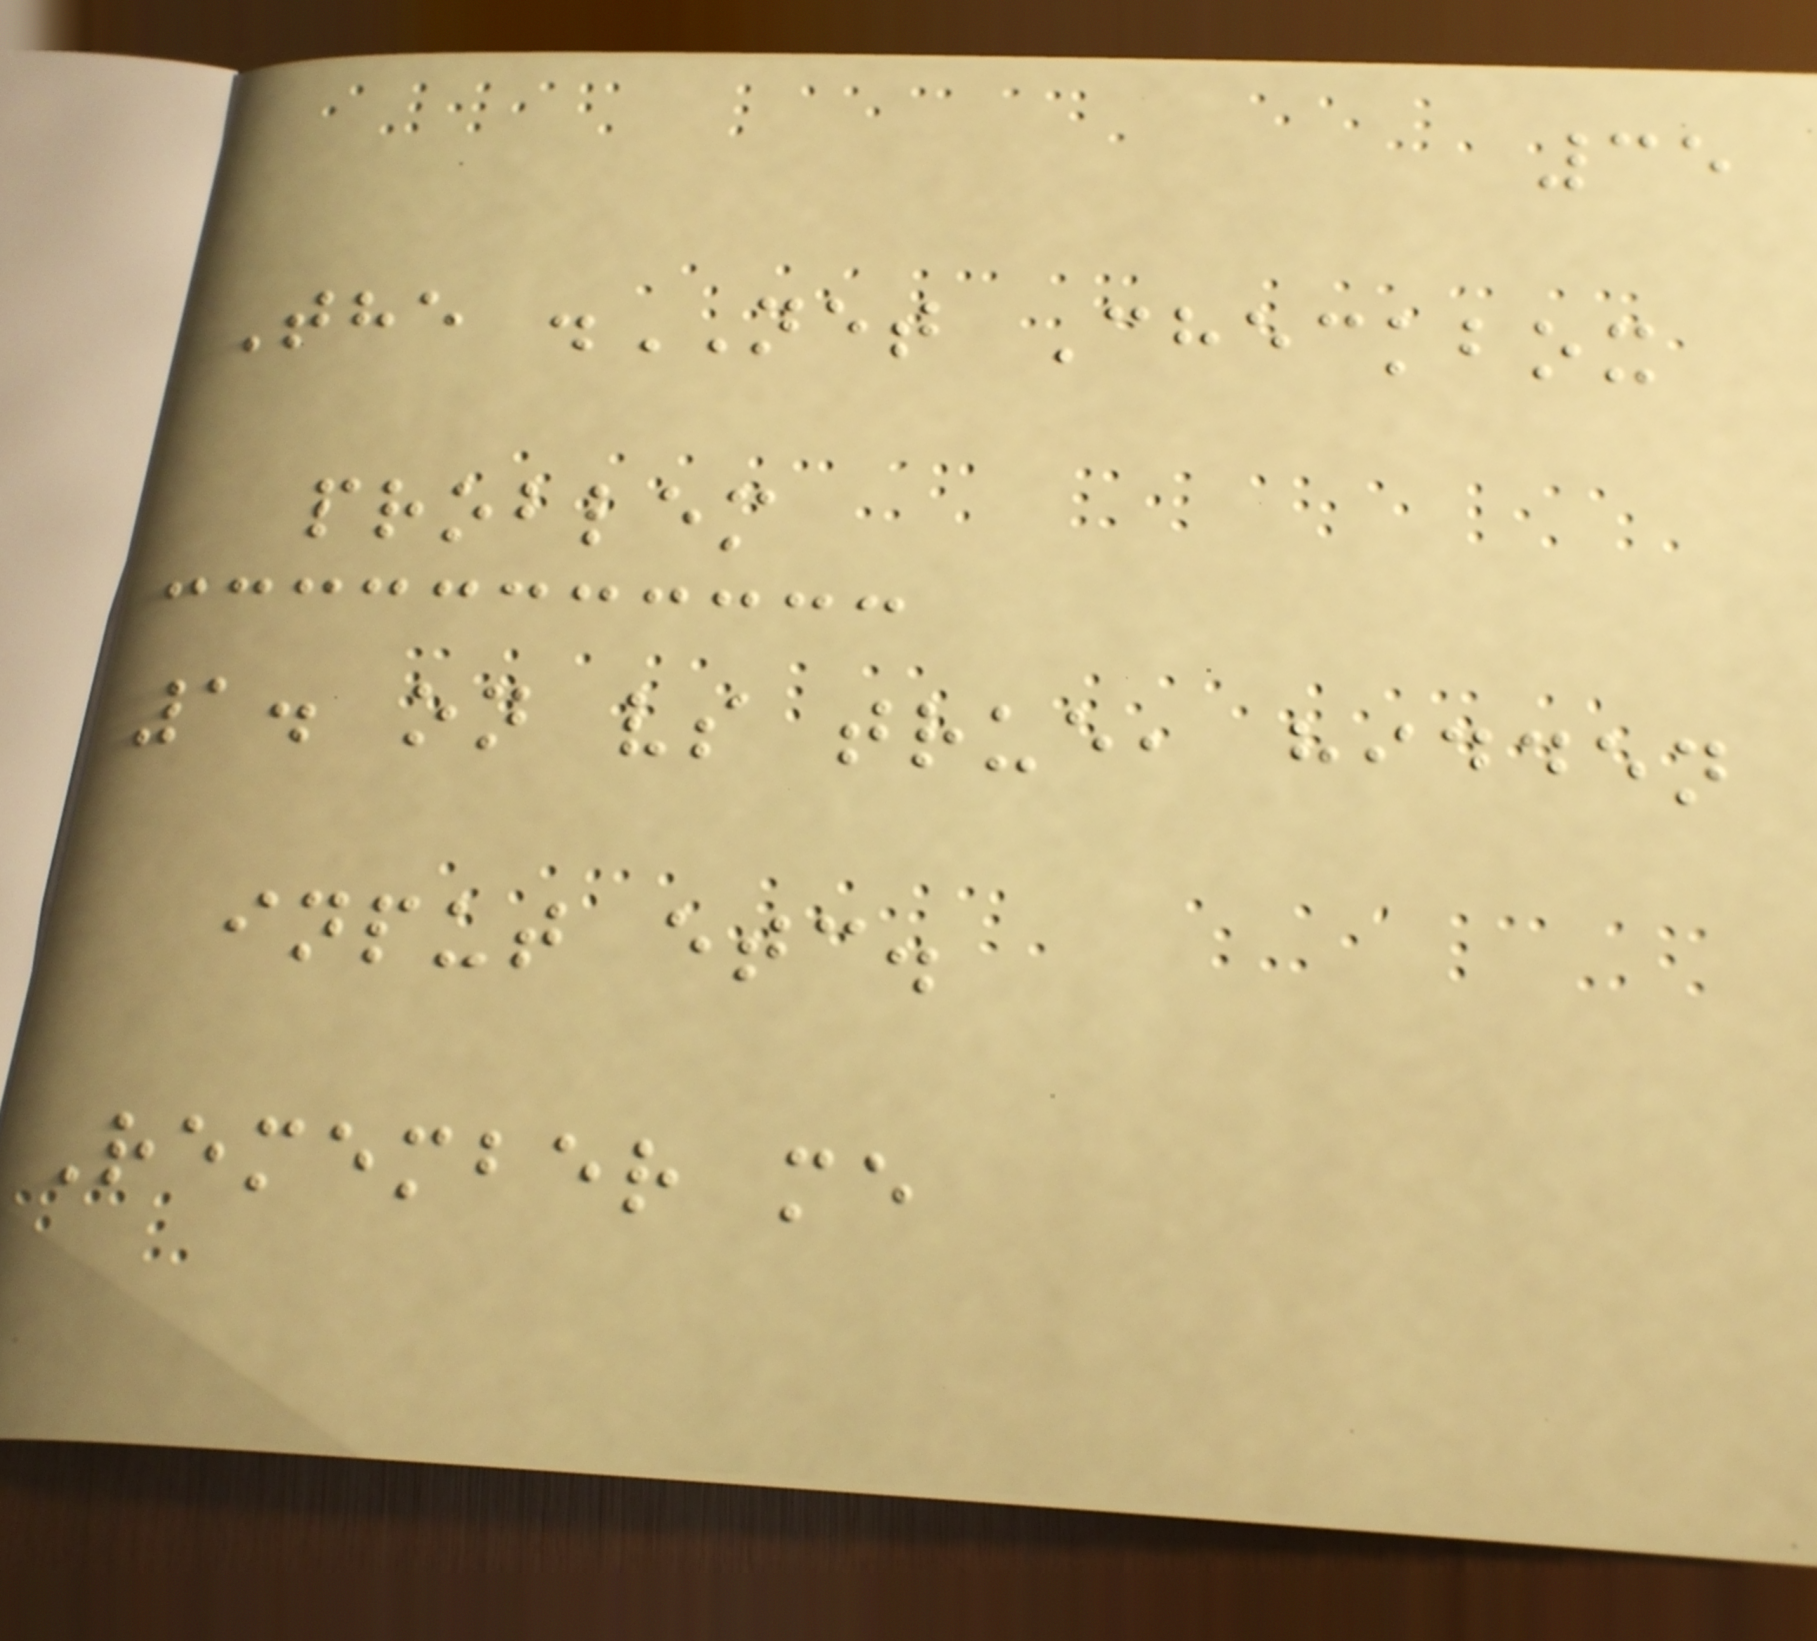35
The .NET Checkbox
problem
1. on vs true, hidden
input etc.
Remember me
